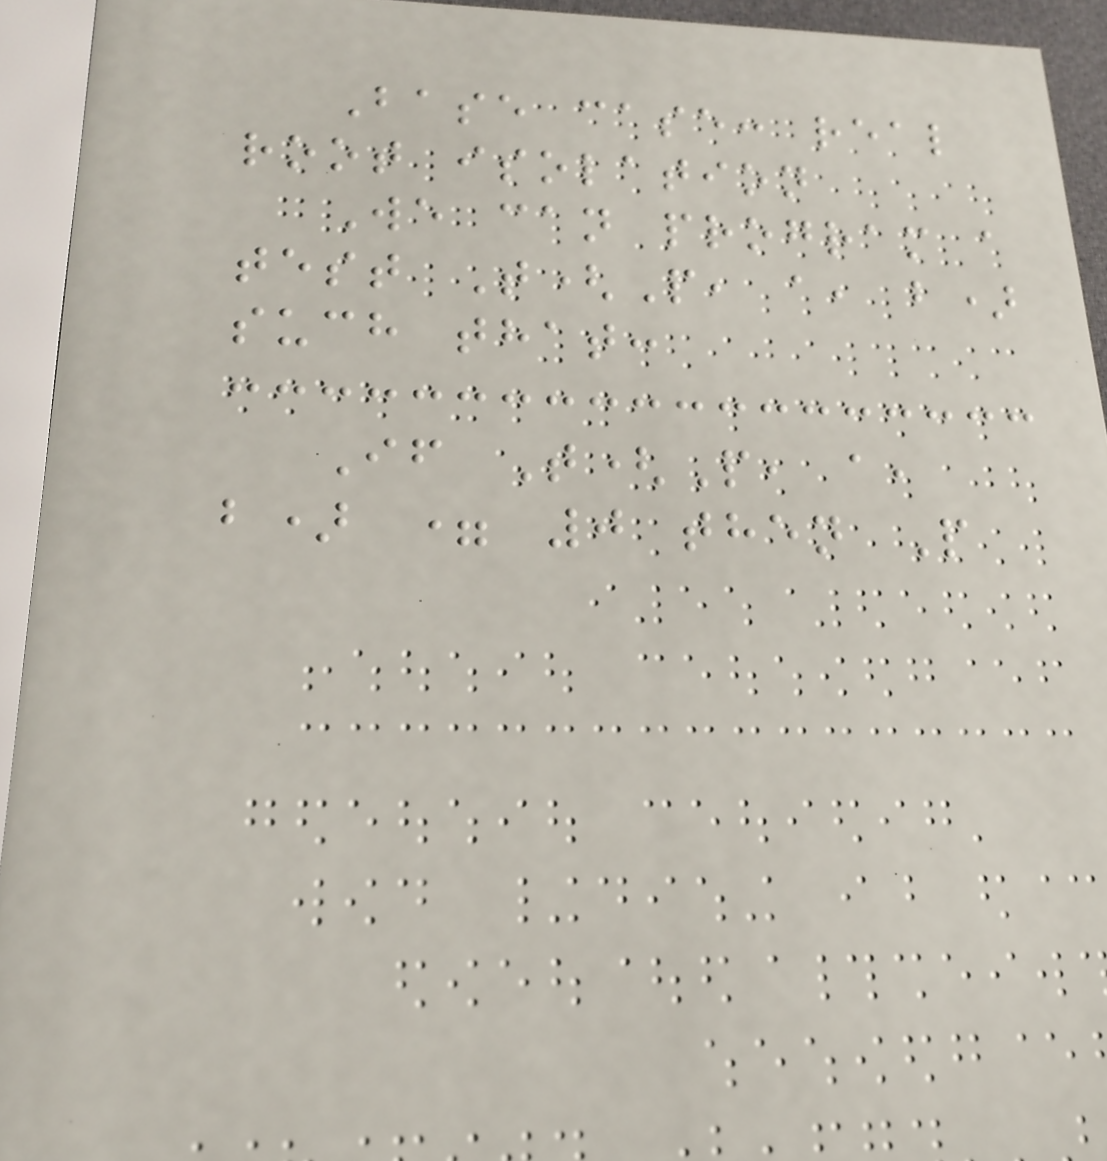Base case: real
root isolation
We can program a
test T(P, a, b)
such that:
If T(P, a,
b) = 0 then P
